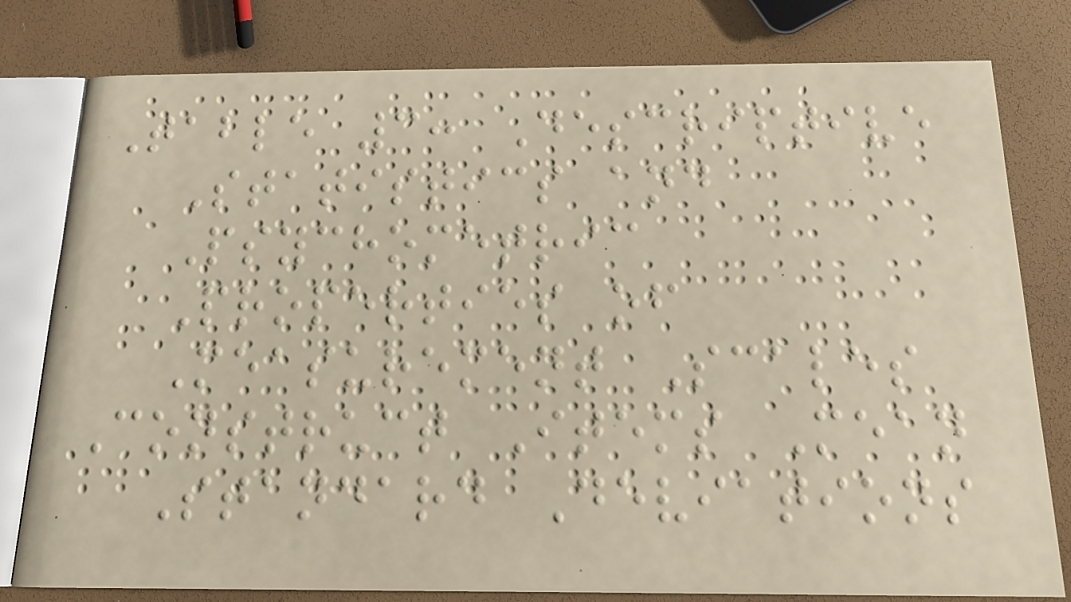Table 3: Descriptive
Statistics and
Psychometric
Properties of
Measurement Scales
Construct Items Mean
Standard Deviations
